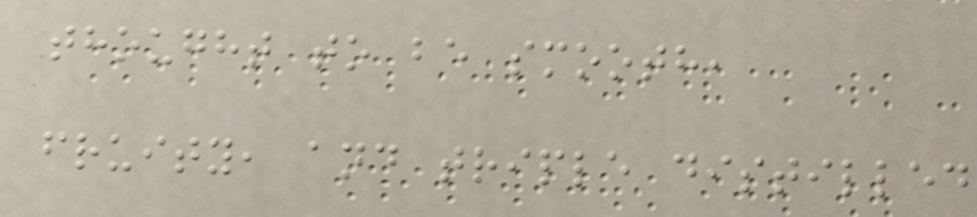thought to be smooth,
fruity, and triple distilled
